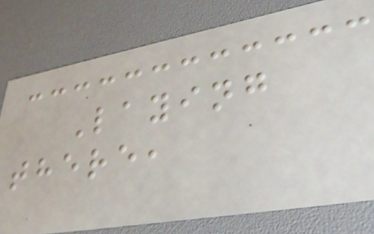Laying
there,
